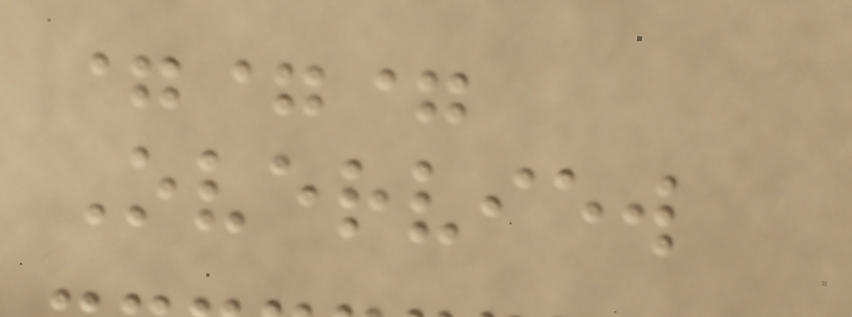===
Overview
